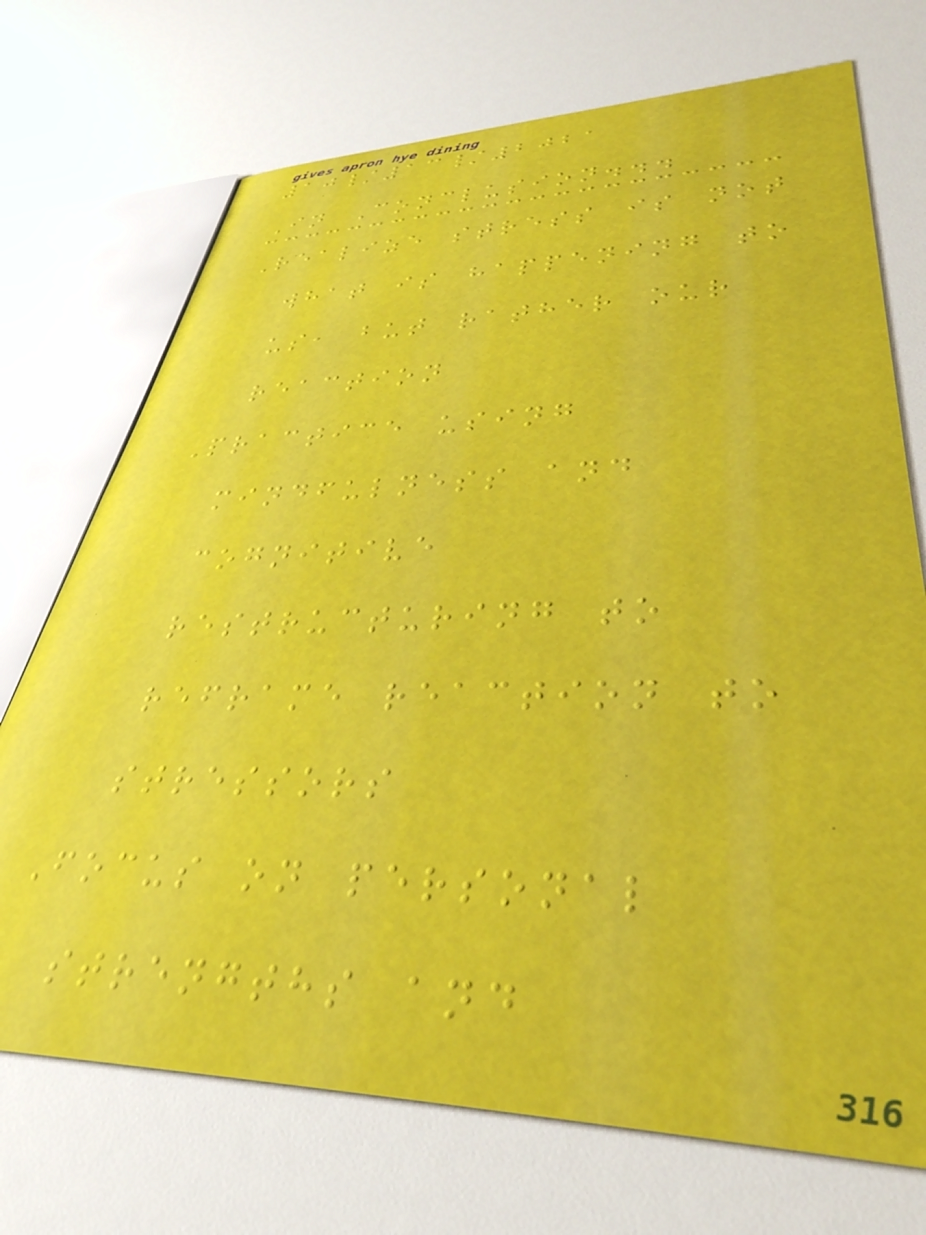10/13/2021
In Conclusion...
Realize stress is not
what is happening to
us, but rather our
reaction
Practice using
mindfulness and
cognitive
restructuring to
reframe reaction to
stressors
Focus on personal
strengths and
